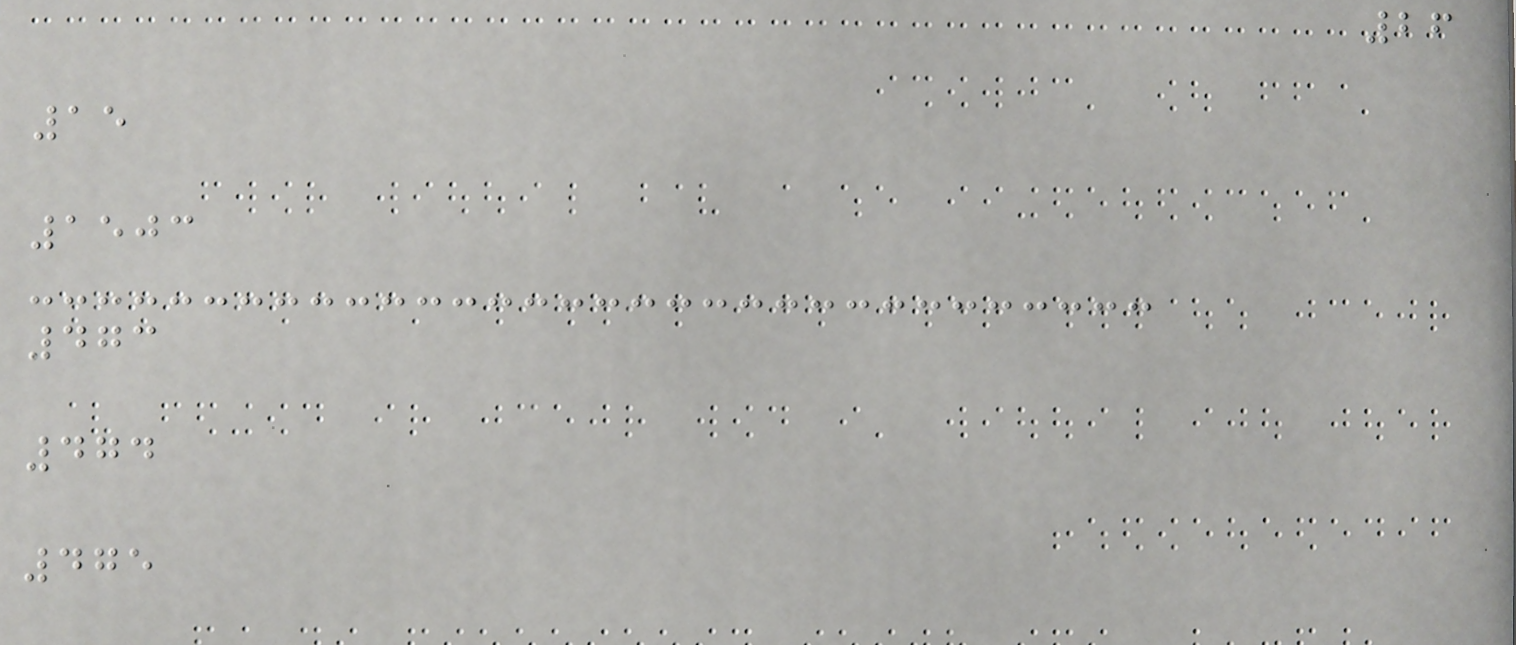26
15
1503
473
474
475
